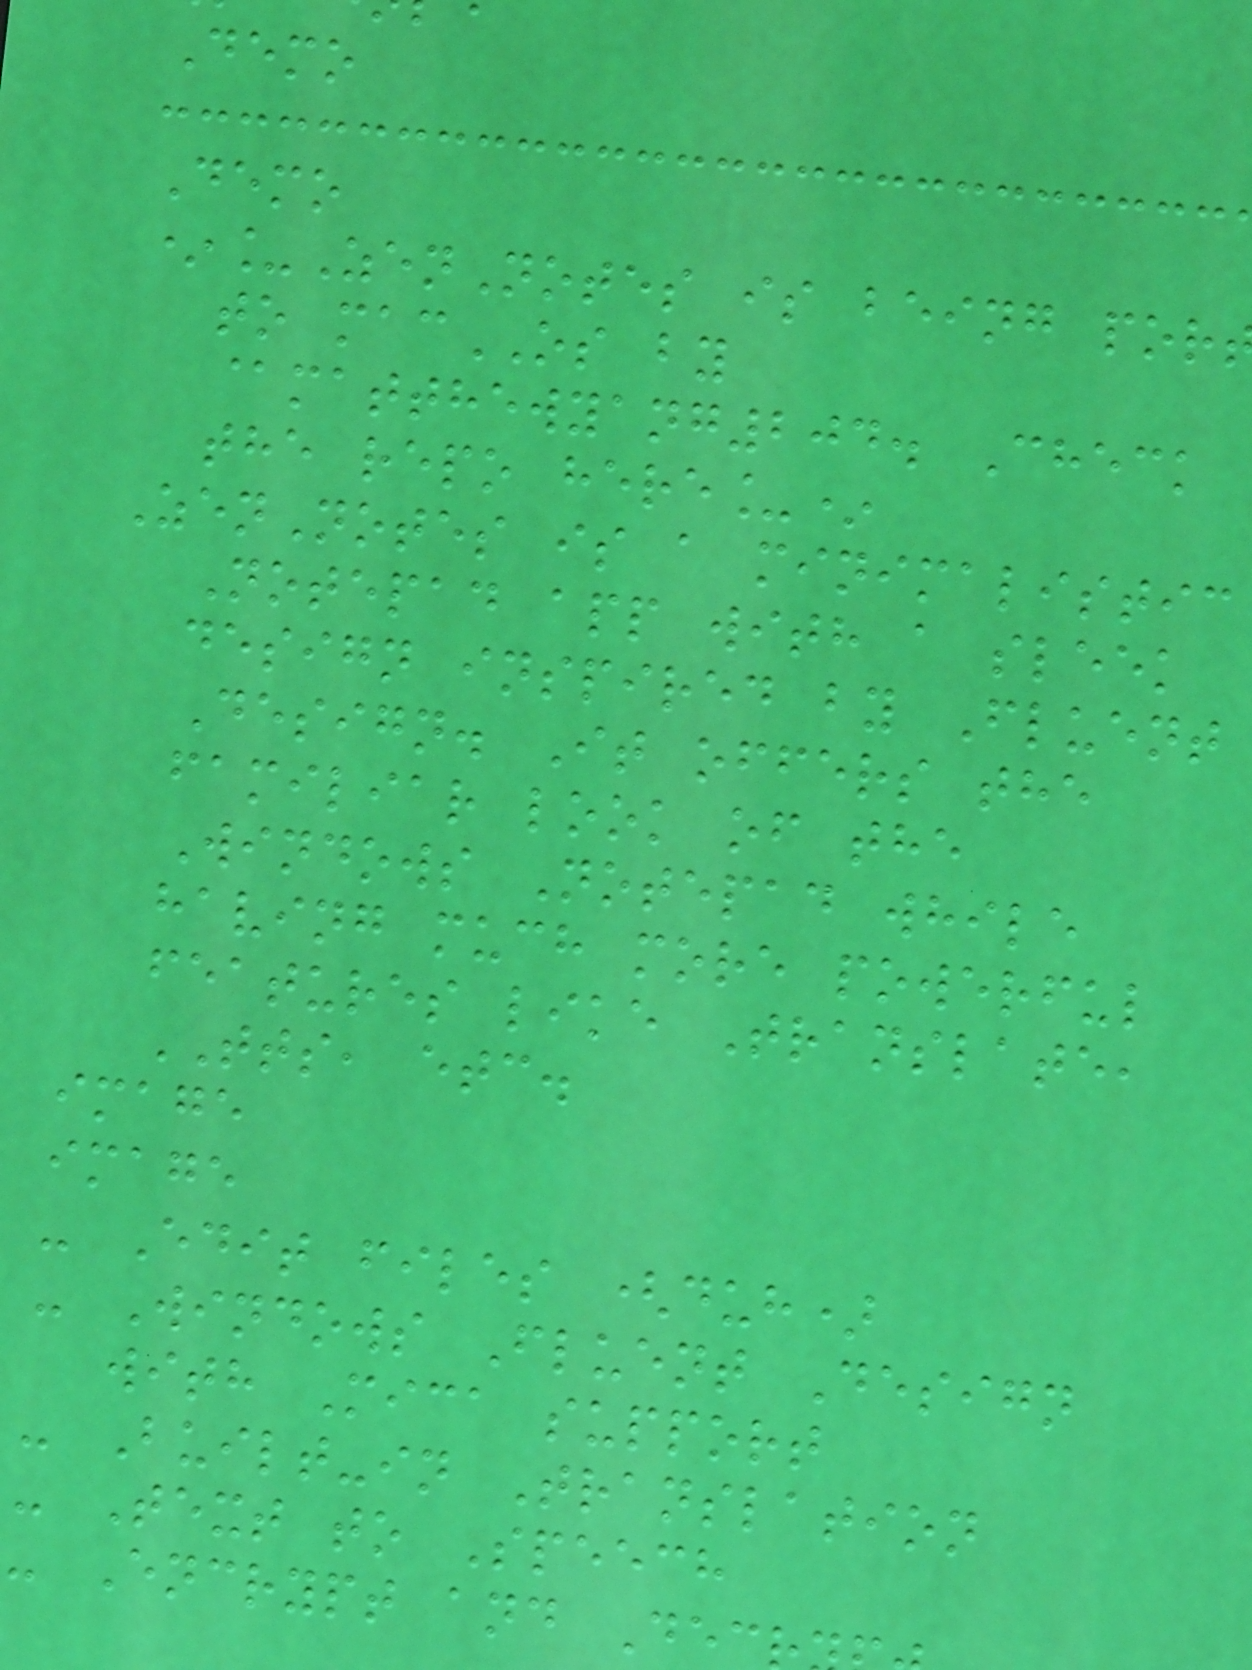Demo
Demo
*_ZenNotes is being por
to macOS by
@matthewyang204. Check
the repo here_*
ZenNotes is a minimalistic
Notepad app with a sleek
design inspired by Fluent
Design. It offers the
familiar look of the
Windows Notepad while
having much more powerful
features like Translate,
TTS, etc.
image
image
- Edit files (duh)
- Windows Fluent Design
with Mica support
- Built-in Translation
- Text to Speech
- Encrypt and Dec
